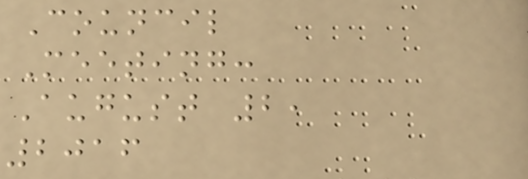Council
Meeting:
August 2,
2016
